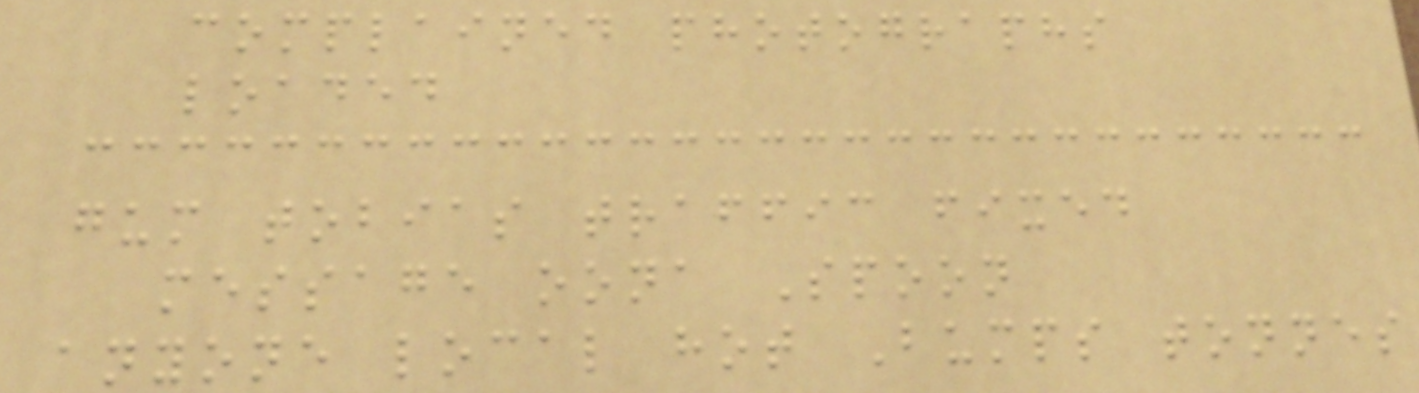complained photographs
loaded
gum tobias traffic fixed
message oona Spoon
anyone local hot Bumps tonnes
